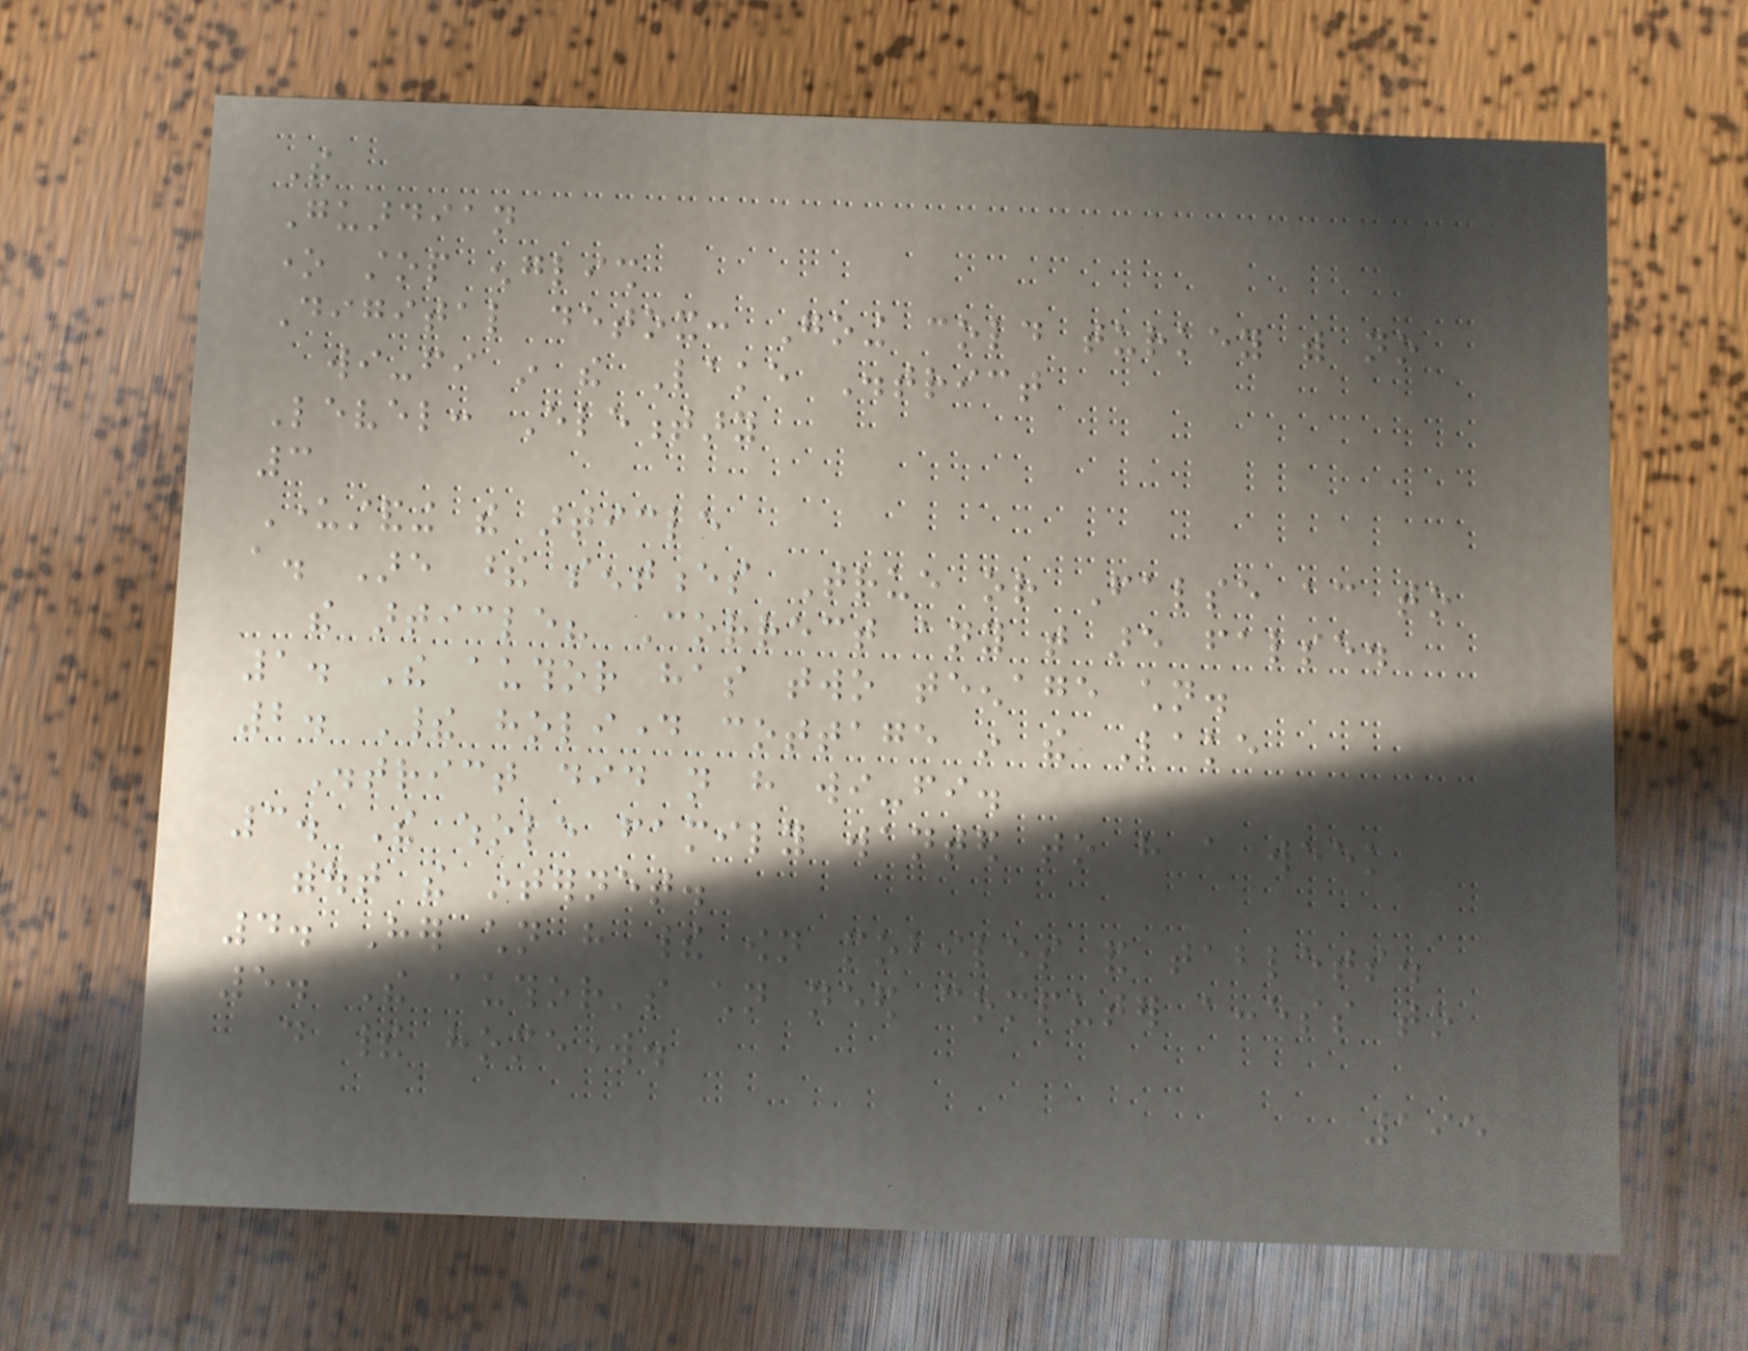The
Guardian
one stop english
Digital detox: Going cold turkey with no
wi-fi in the Lake District
Level: Elementary
3
Understanding the article
a. Are these sentences True or False according to
the article? Correct any that are false.
1. The author has two teenage children.
2. Their holiday cottage in the Lake
District did not have wi-fi.
3. The whole family wanted to have a week
without the internet.
4. Her children have their own mobiles and tablets.
5. The author's children need computer access to
do their homework.
195
